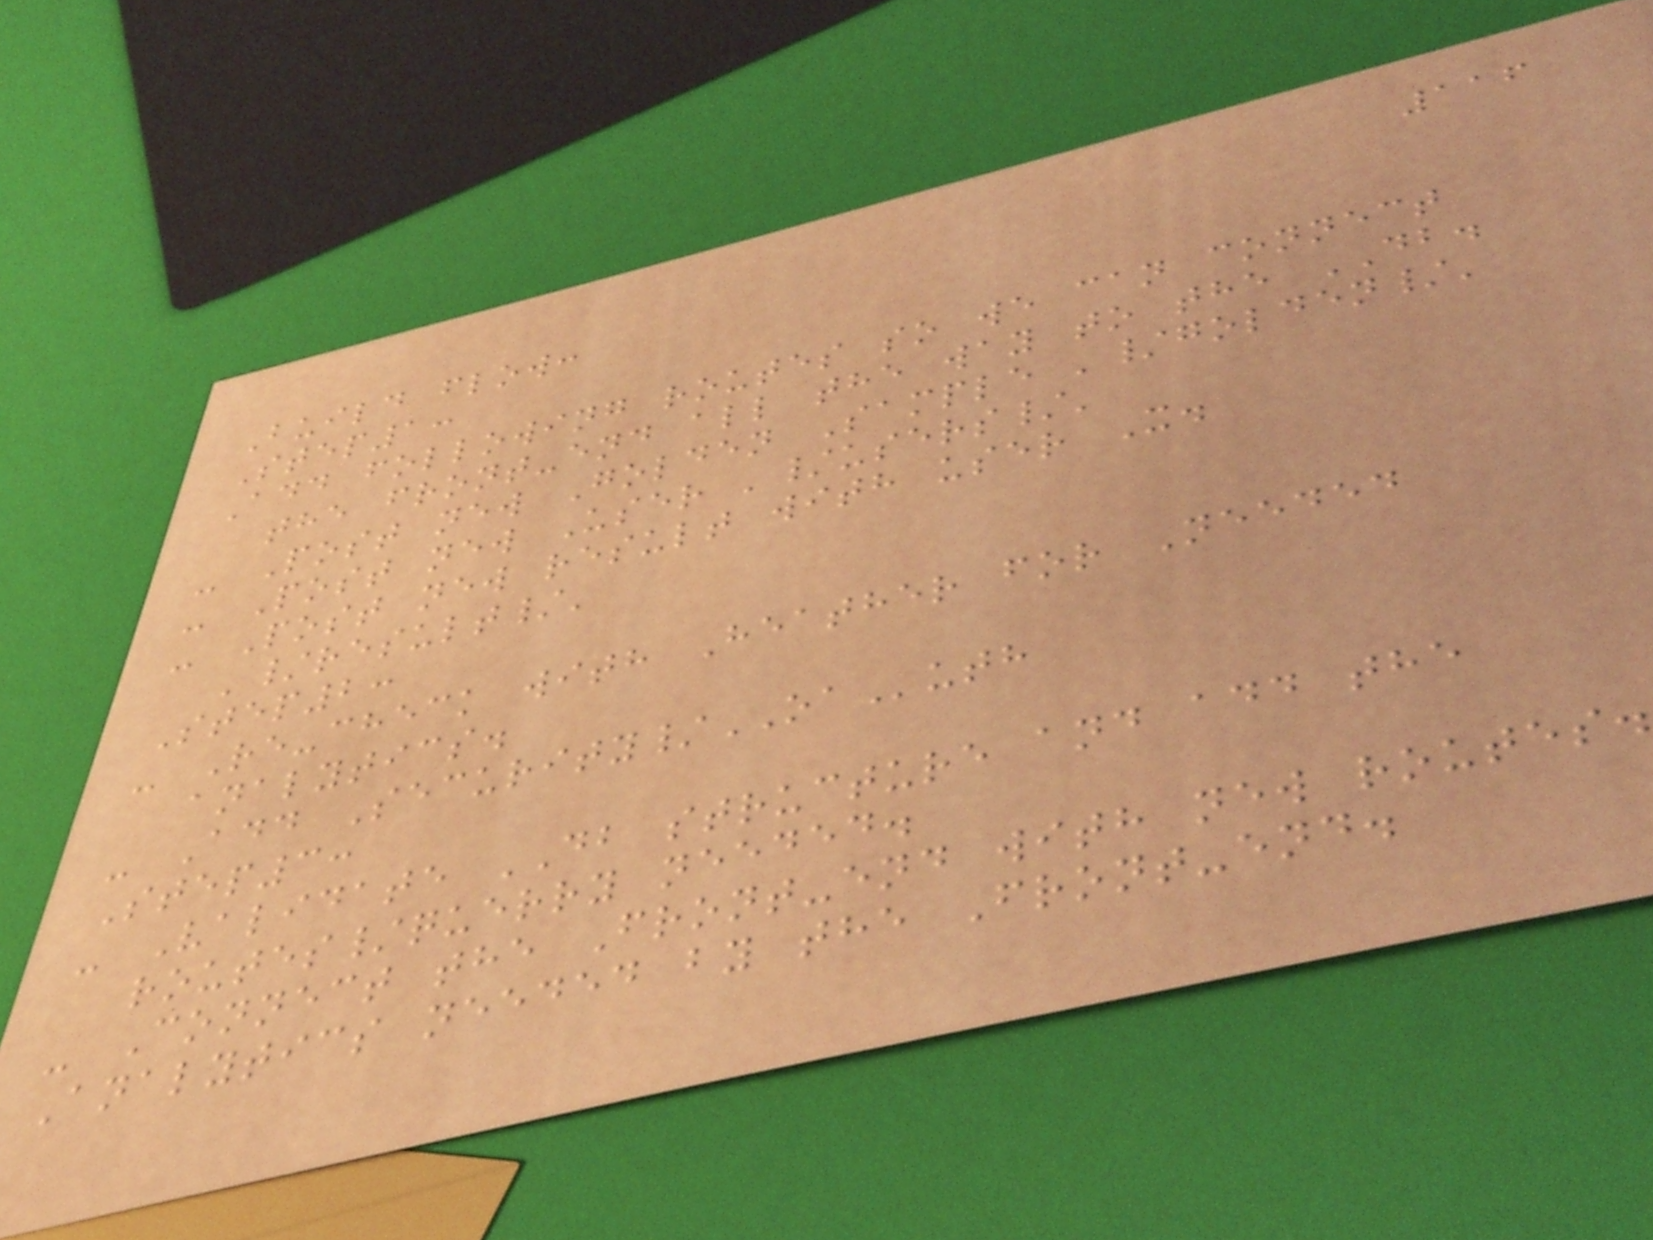116
Build flow:
Step1:
Add following routes so we can connect
the front-end all the way to the DB.
- Post new Golden Sample '/golden/'
- Post new User '/users/'
- Post new result with user X.
'/result/'
Step2:
- Re-check with Heather for Needed
analytics.
- Add Security/OAuth
Step3:
- Validate DB structure and add the
routes/querry needed.
- Connect the Front-end with new routes.
Analytics needed by the Front-end.
